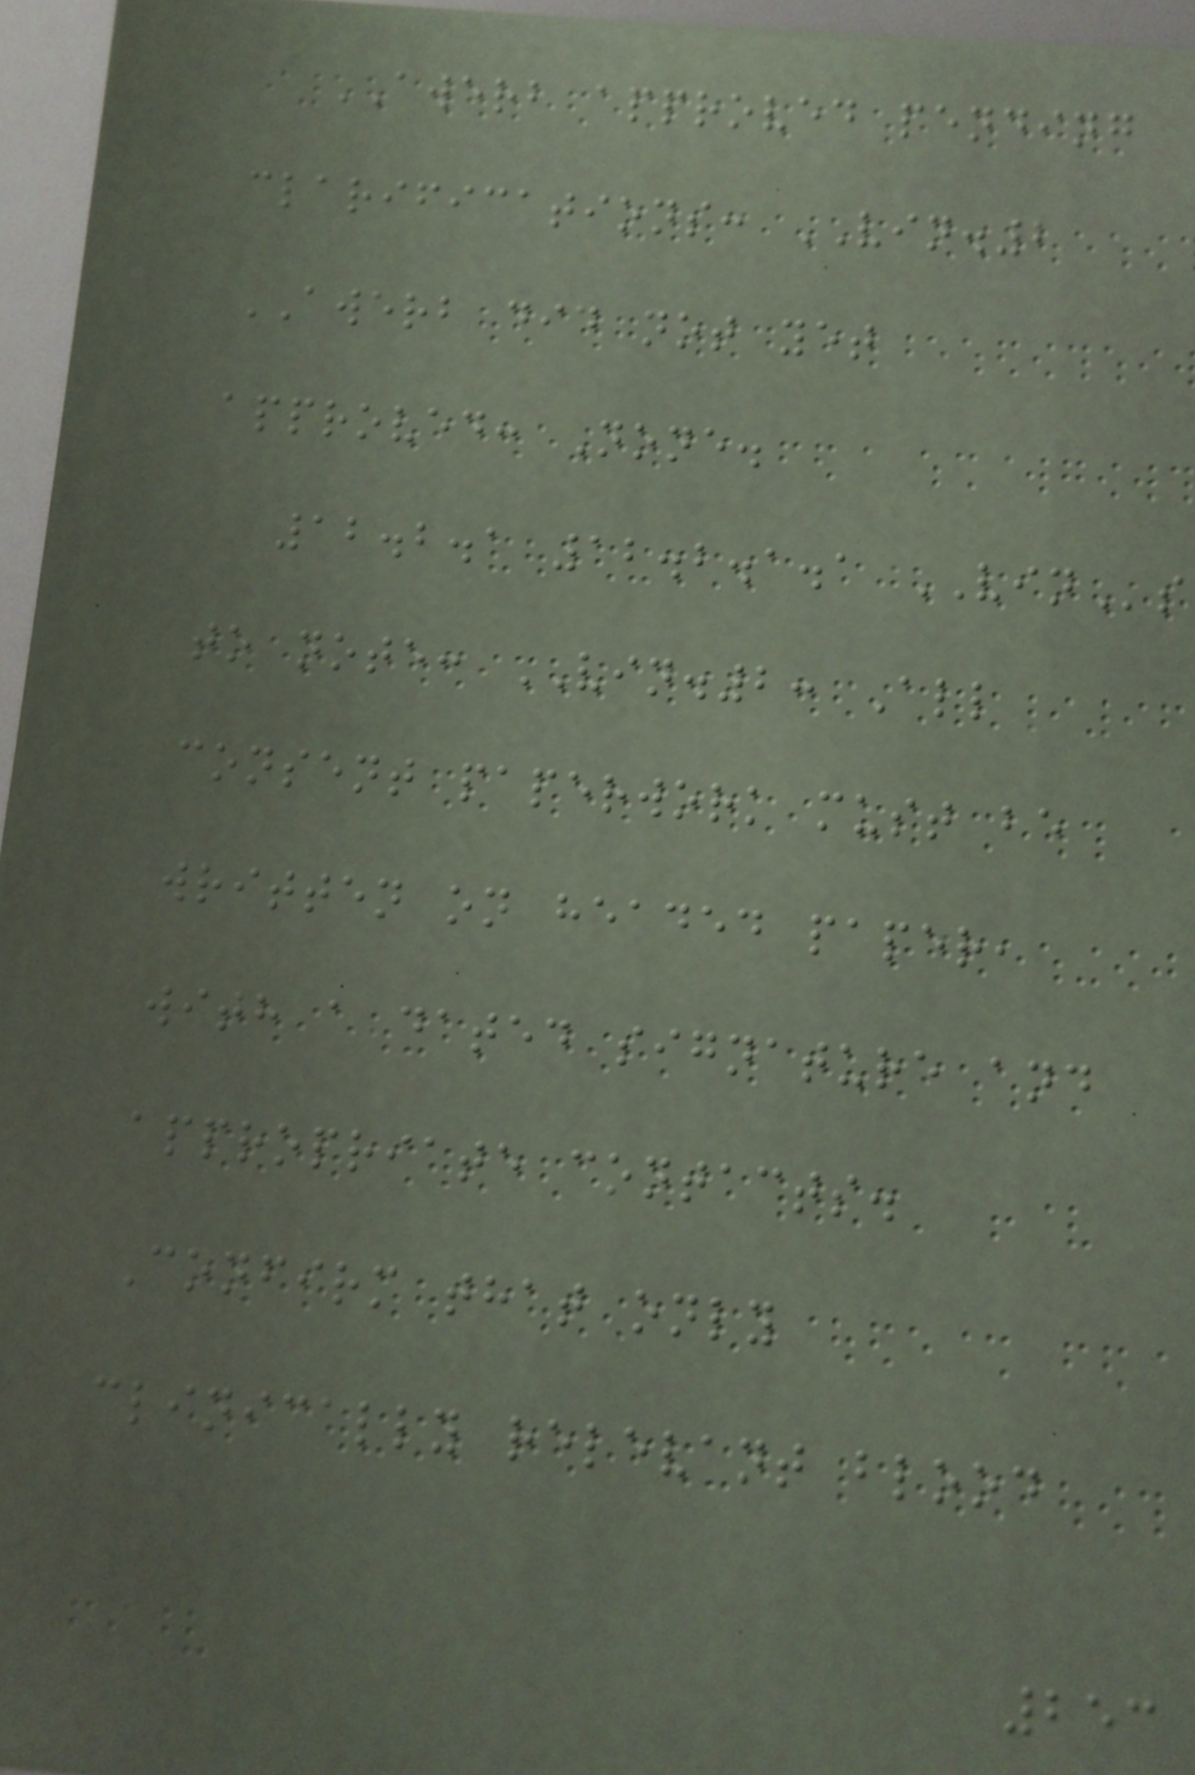AWERB approved pending
clarifications: VIN.2
AWERB did not yet
approved: None.
12.2.1 12.2.1.1 VINs
to note: VIN.2: All
consent paperwork must be
written on headed paper,
with a dated signature and
appropriate contacts.
Confirm that only
clinically relevant blood
253
